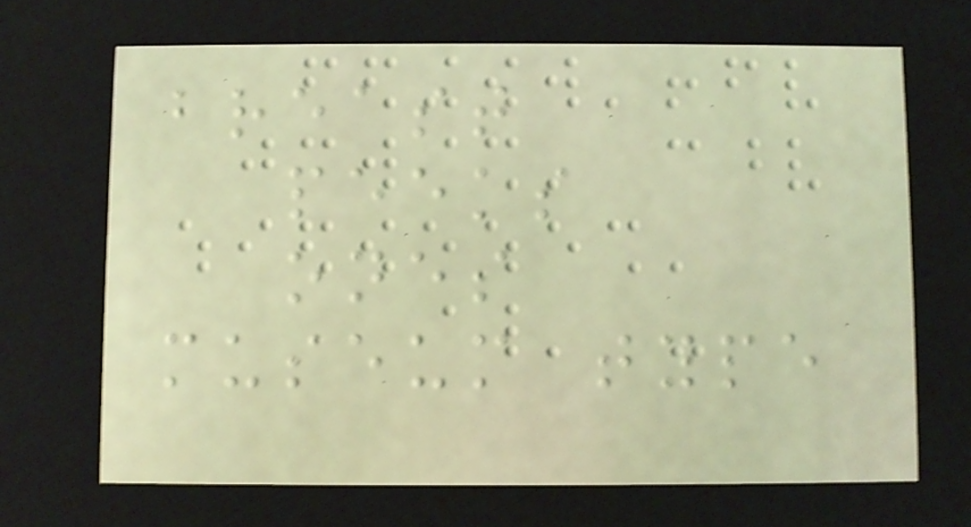breast
peeks
ones
museum type
